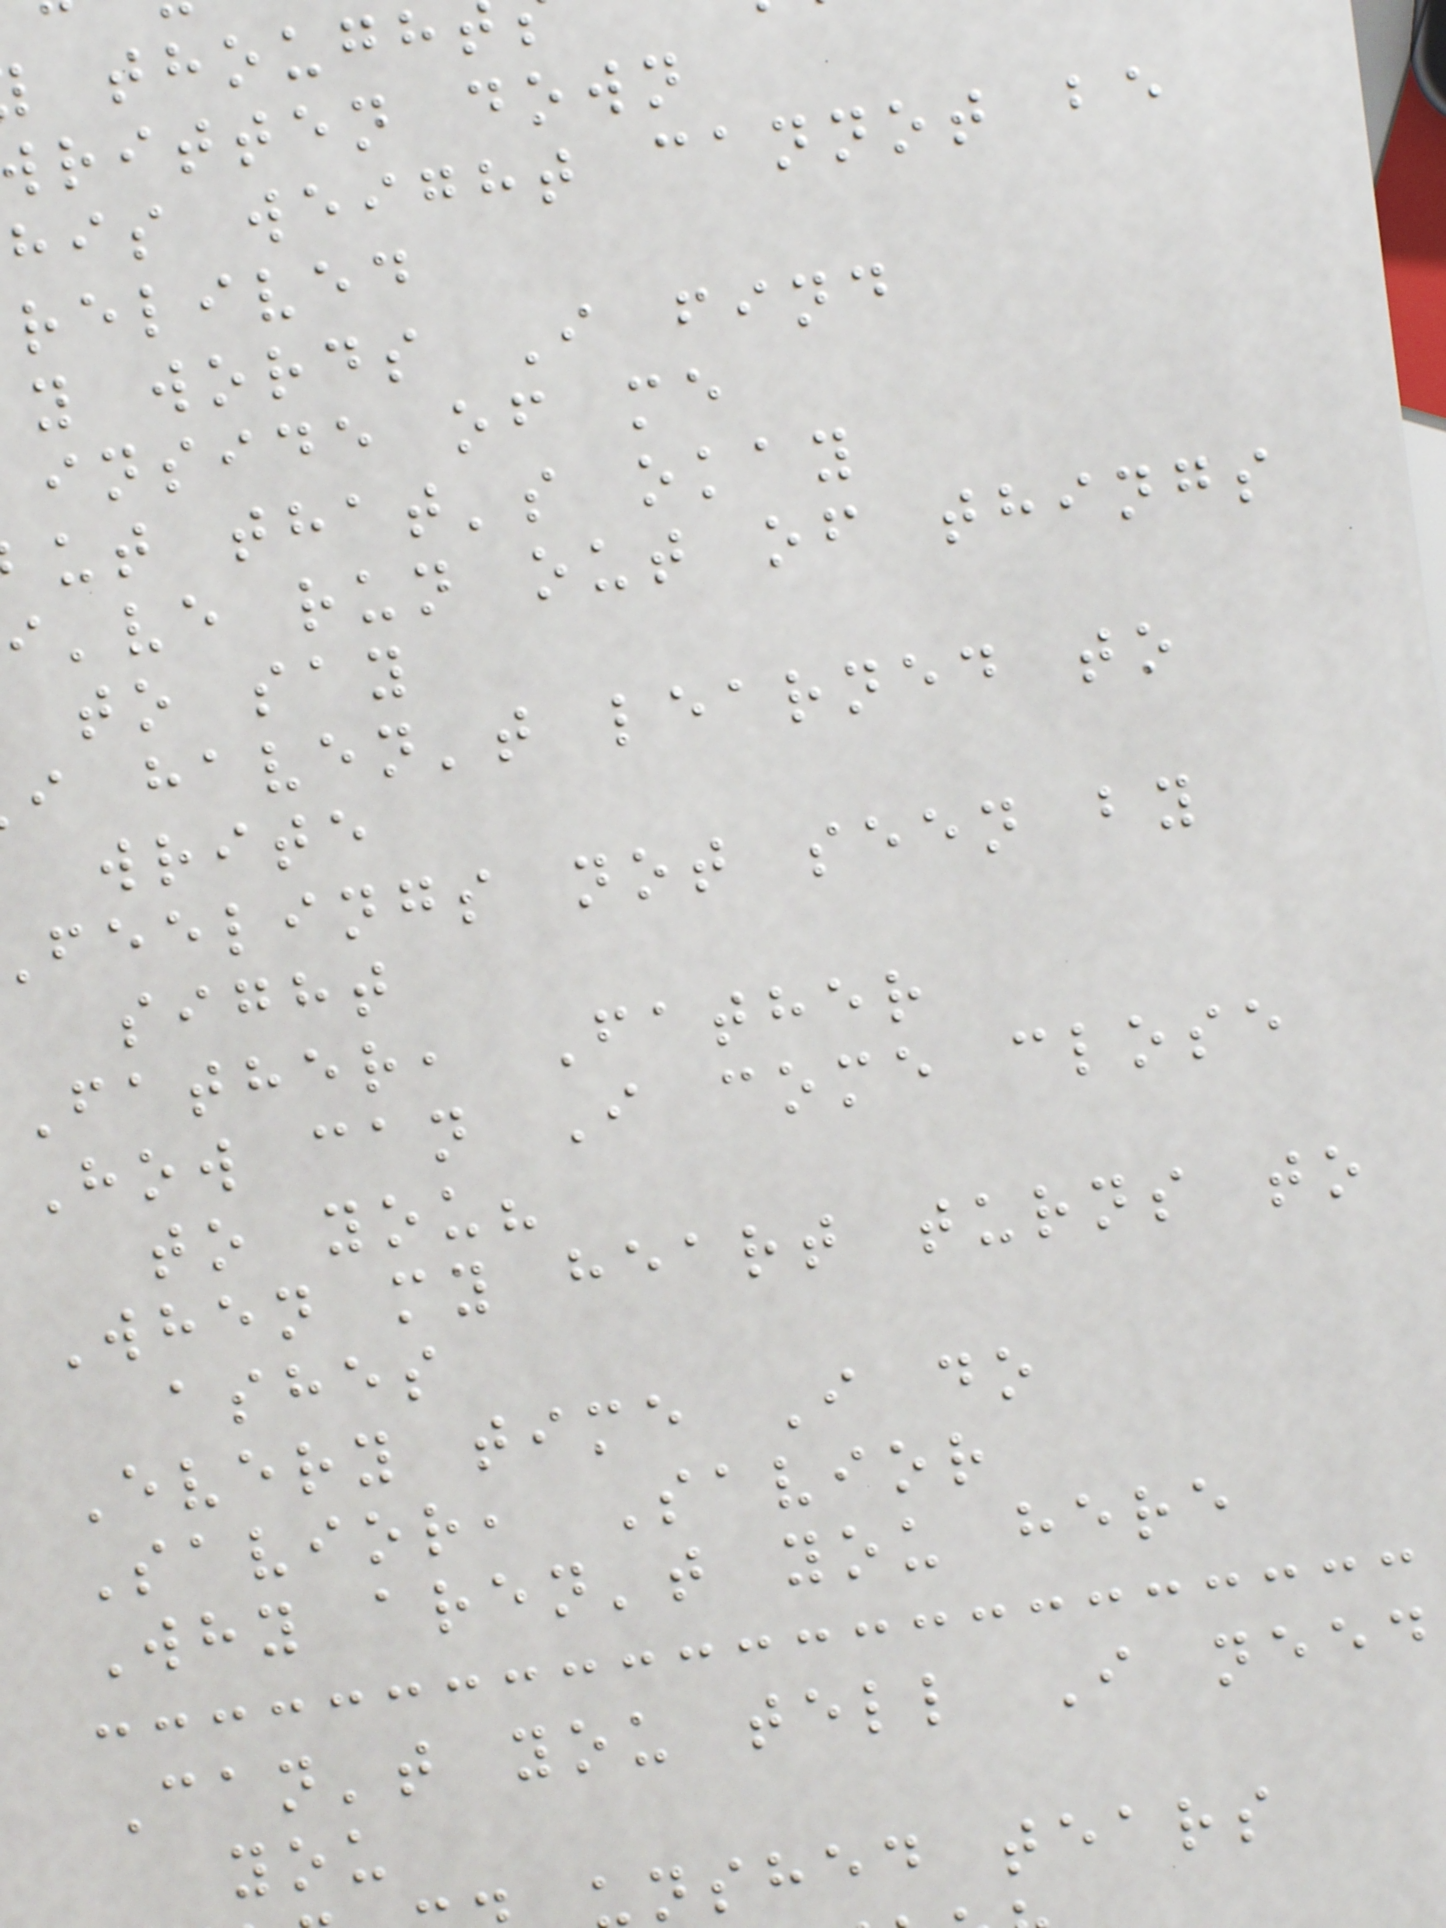though
ritten down
his weight cannot be
relived
y words I find
inside of me
ut that's okay
i've run out of things
to say
i haven't learned to
write
feelings not seen by
sight
Father, Father
How can I come close
to you?
When my heart turns to
ashes
Every time I do
Savior, Savior
Why aren't you here
Can't you tell I need
you
nshed tears
